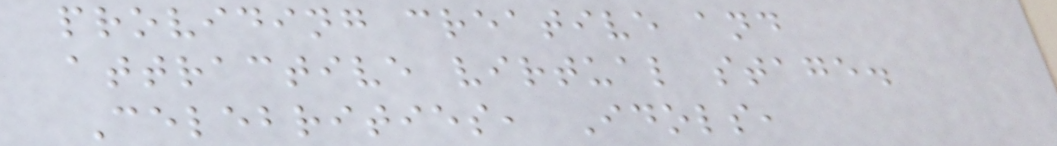providing creative and
attractive virtual stage.
Celebrities, Idols,
